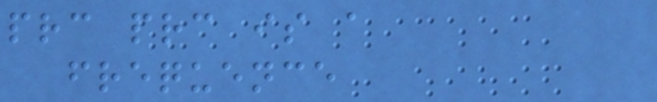prc prc is a
frequence
